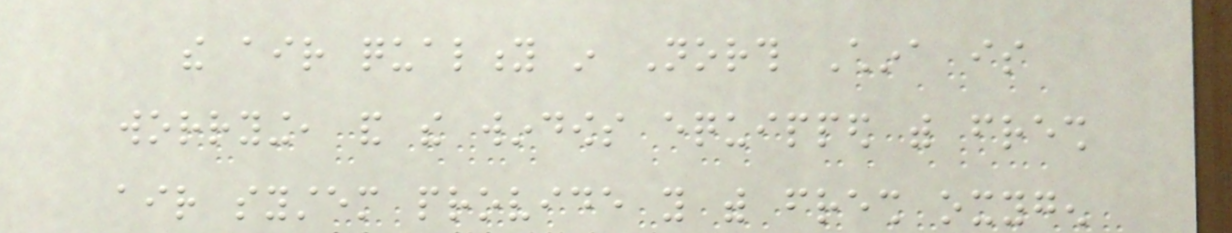the air quality in North China is
worrying, and the windows equipped with fresh
air system provide you with fresh oxygen
